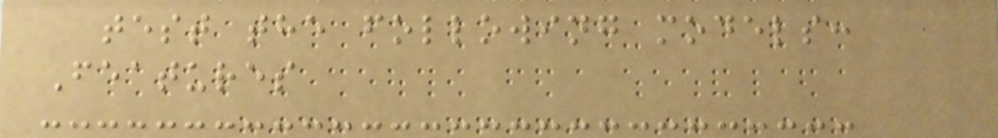test the following models:
Features
